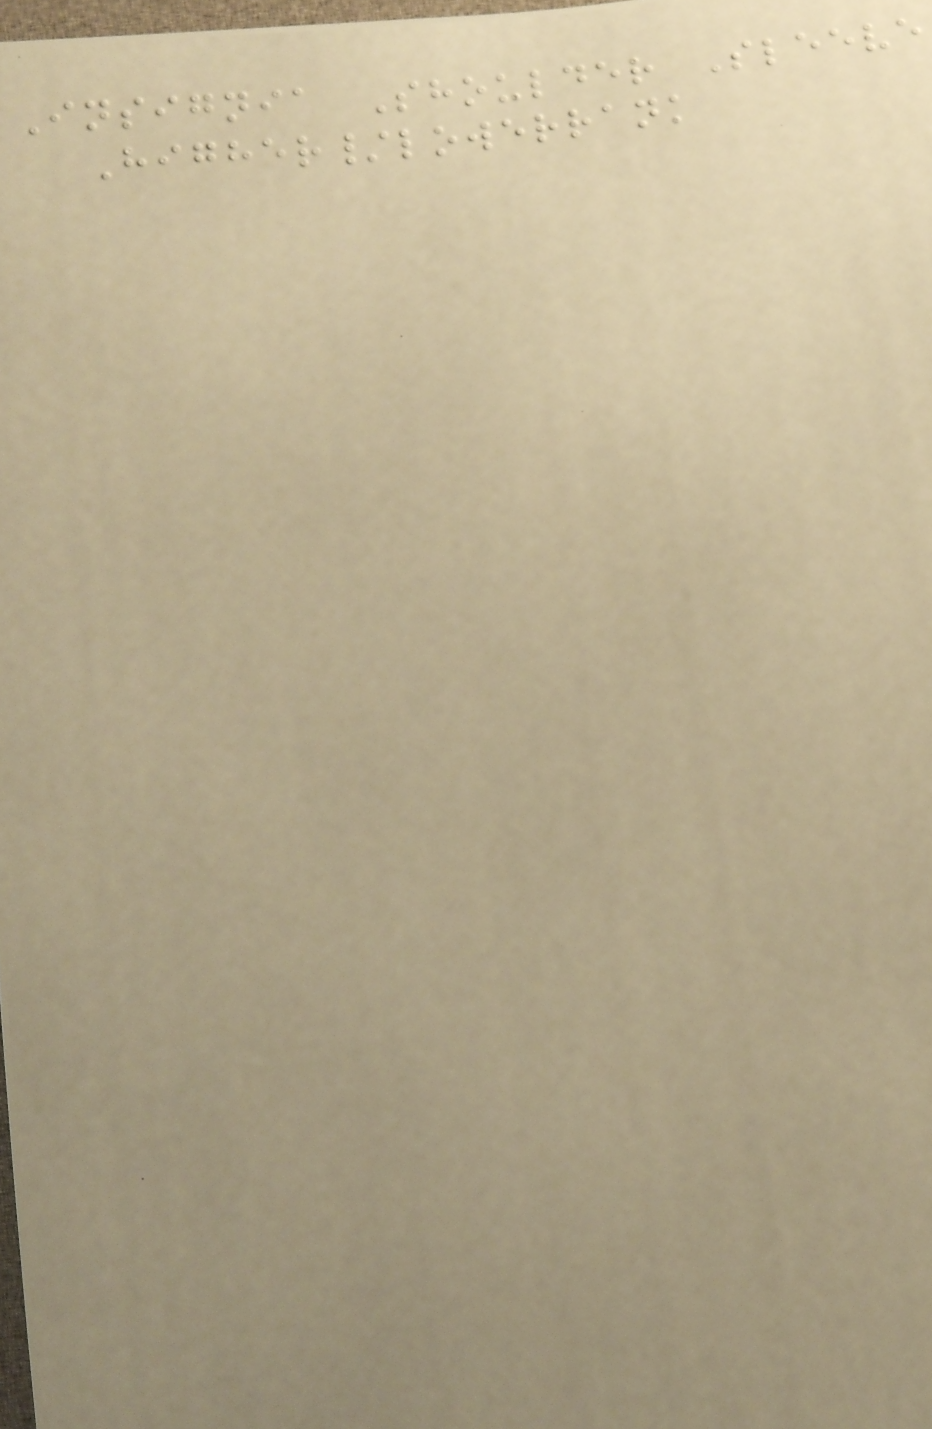Insignia Shoulder Sleeve
Higher/lowerrank
